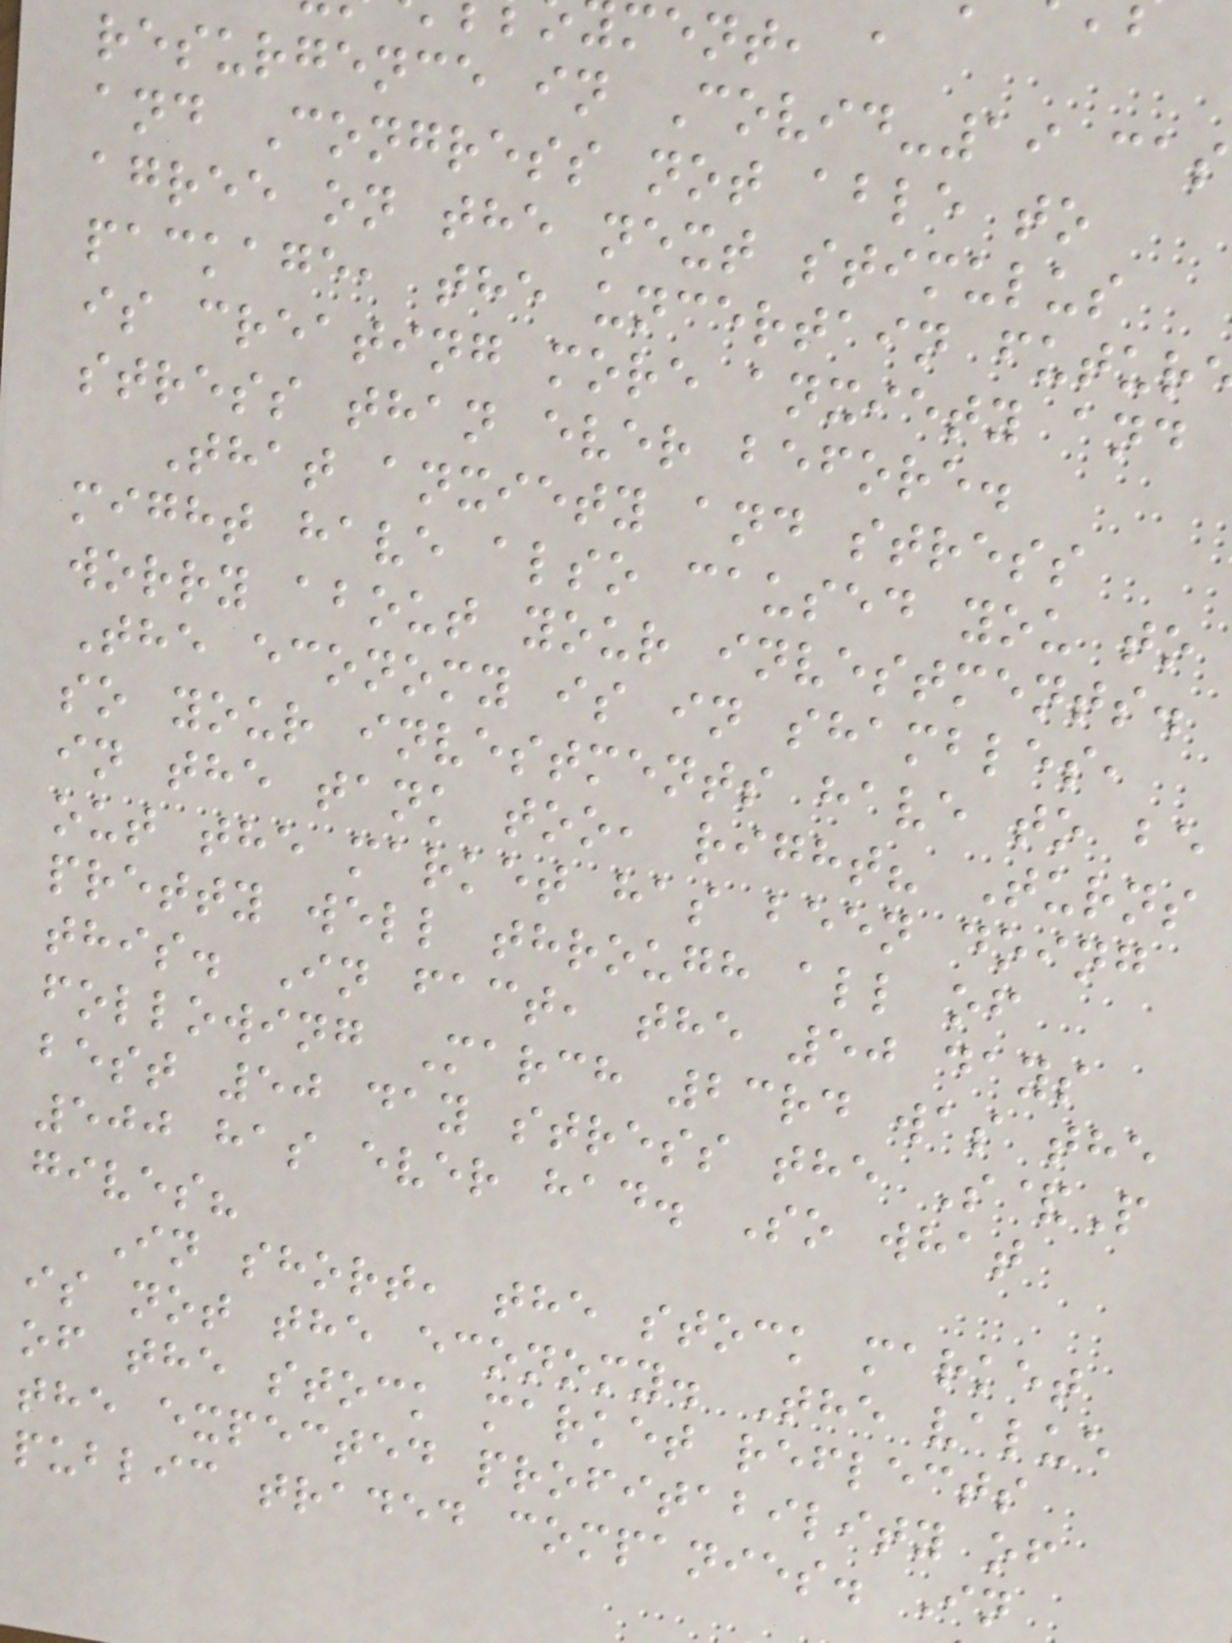ment, a
resurgence in Covid-19 cas
and Congress not able to
agree on the next stimulus
package, the uncertain futur
is creating more anxiety and
stress than ever before.
That anxiety and stress
might have also caused you to
worry about your investments.
The economy is in shambles,
so your investments have to be
in the tank too, right? Turns
out the market has been doing
pretty well through all of
this. In fact, the 50 days
following March 23rd was the
best 50 day stress the S&P
500 has ever had. So what
gives?
In short, the stock market
is not the economy. The value
of the stock market reflects
the expected profitability of
public traded companies. In
